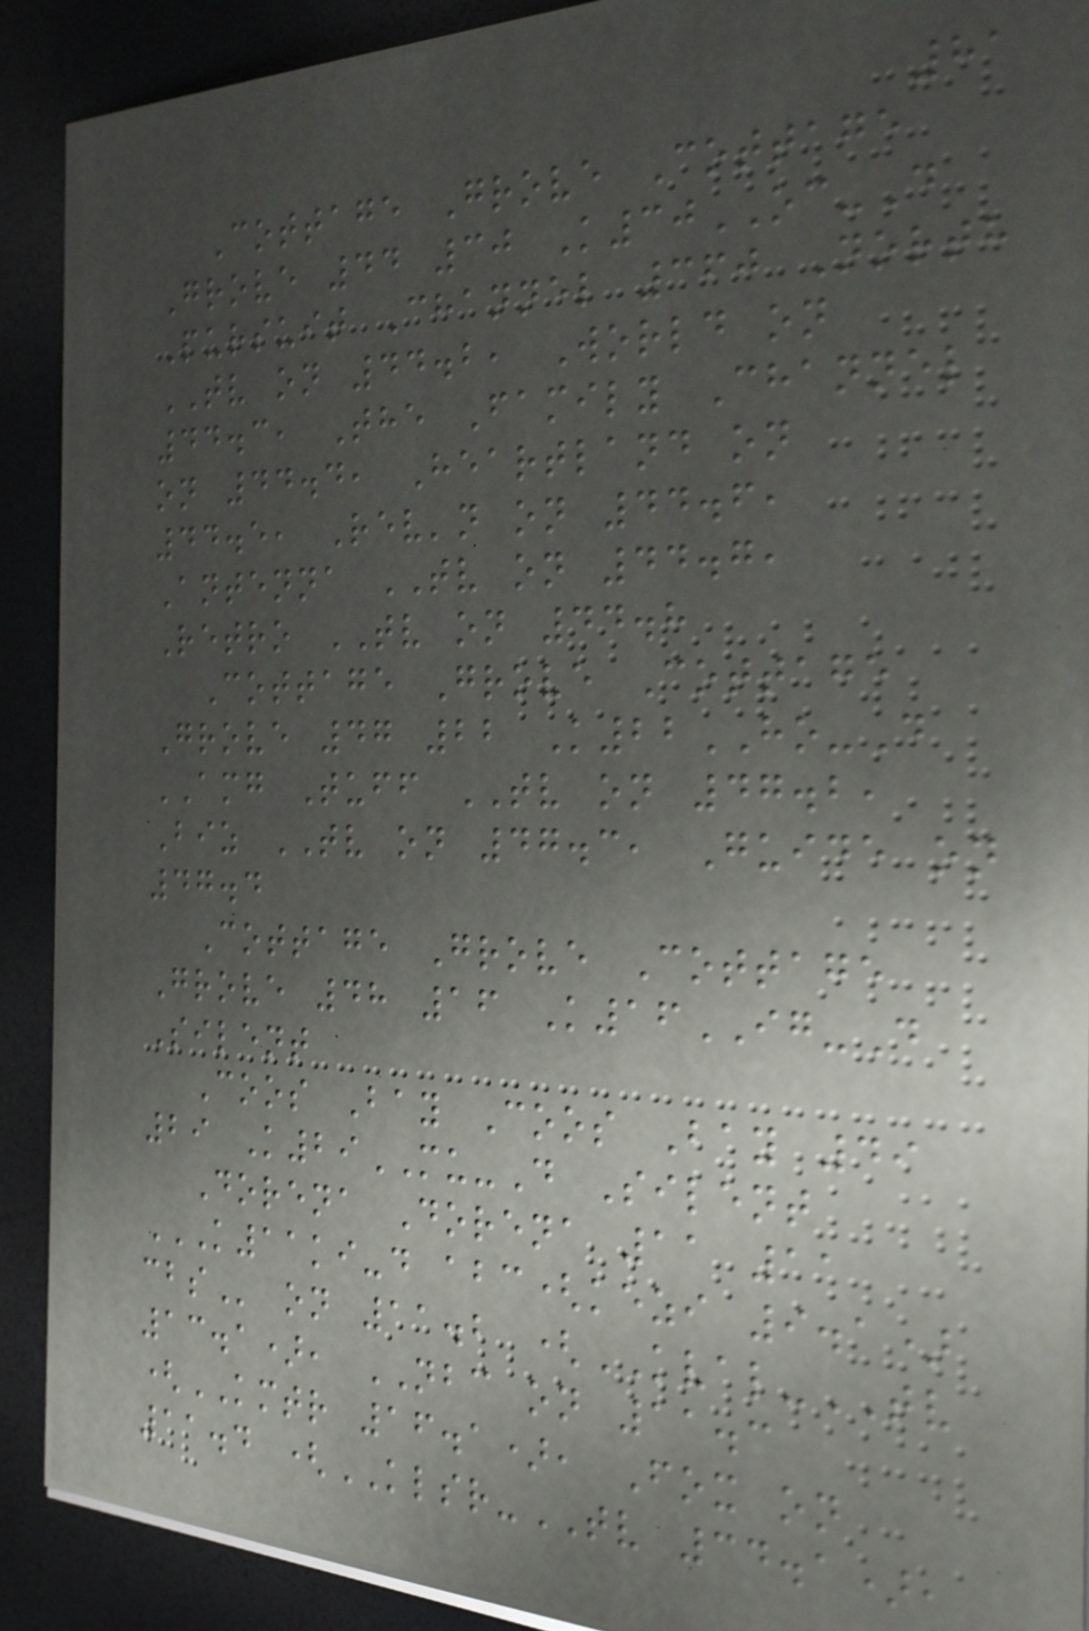81
Cottage Grove Cottage
Grove 44 30 K30OC-D
Pursuit Channel 360 North
TV on 44.2, World on
44.3, The Family Channel
on 44.4, Heartland on
44.5, Rev'n on 44.6,
Antenna TV on 44.7,
Retro TV on 44.8
Cottage Grove Cottage
Grove 47 22 K22HO-D
AMG Tuff TV on 47.2,
Biz TV on 47.3, Guide on
47.4
Cottage Grove Cottage
Grove 48 16 K16IG-D
Silent
Coos Bay Coos Bay 49
29 K29MU-D Silent
Dorena Dorena 11 11
K11KI-D ABC(KEZI 9.1)
CBS on 11.2 (KVAL-TV
13.1), NBC on 11.3
(KMTR 16.1), Fox on
11.4 (KLSR-TV 34.1),
